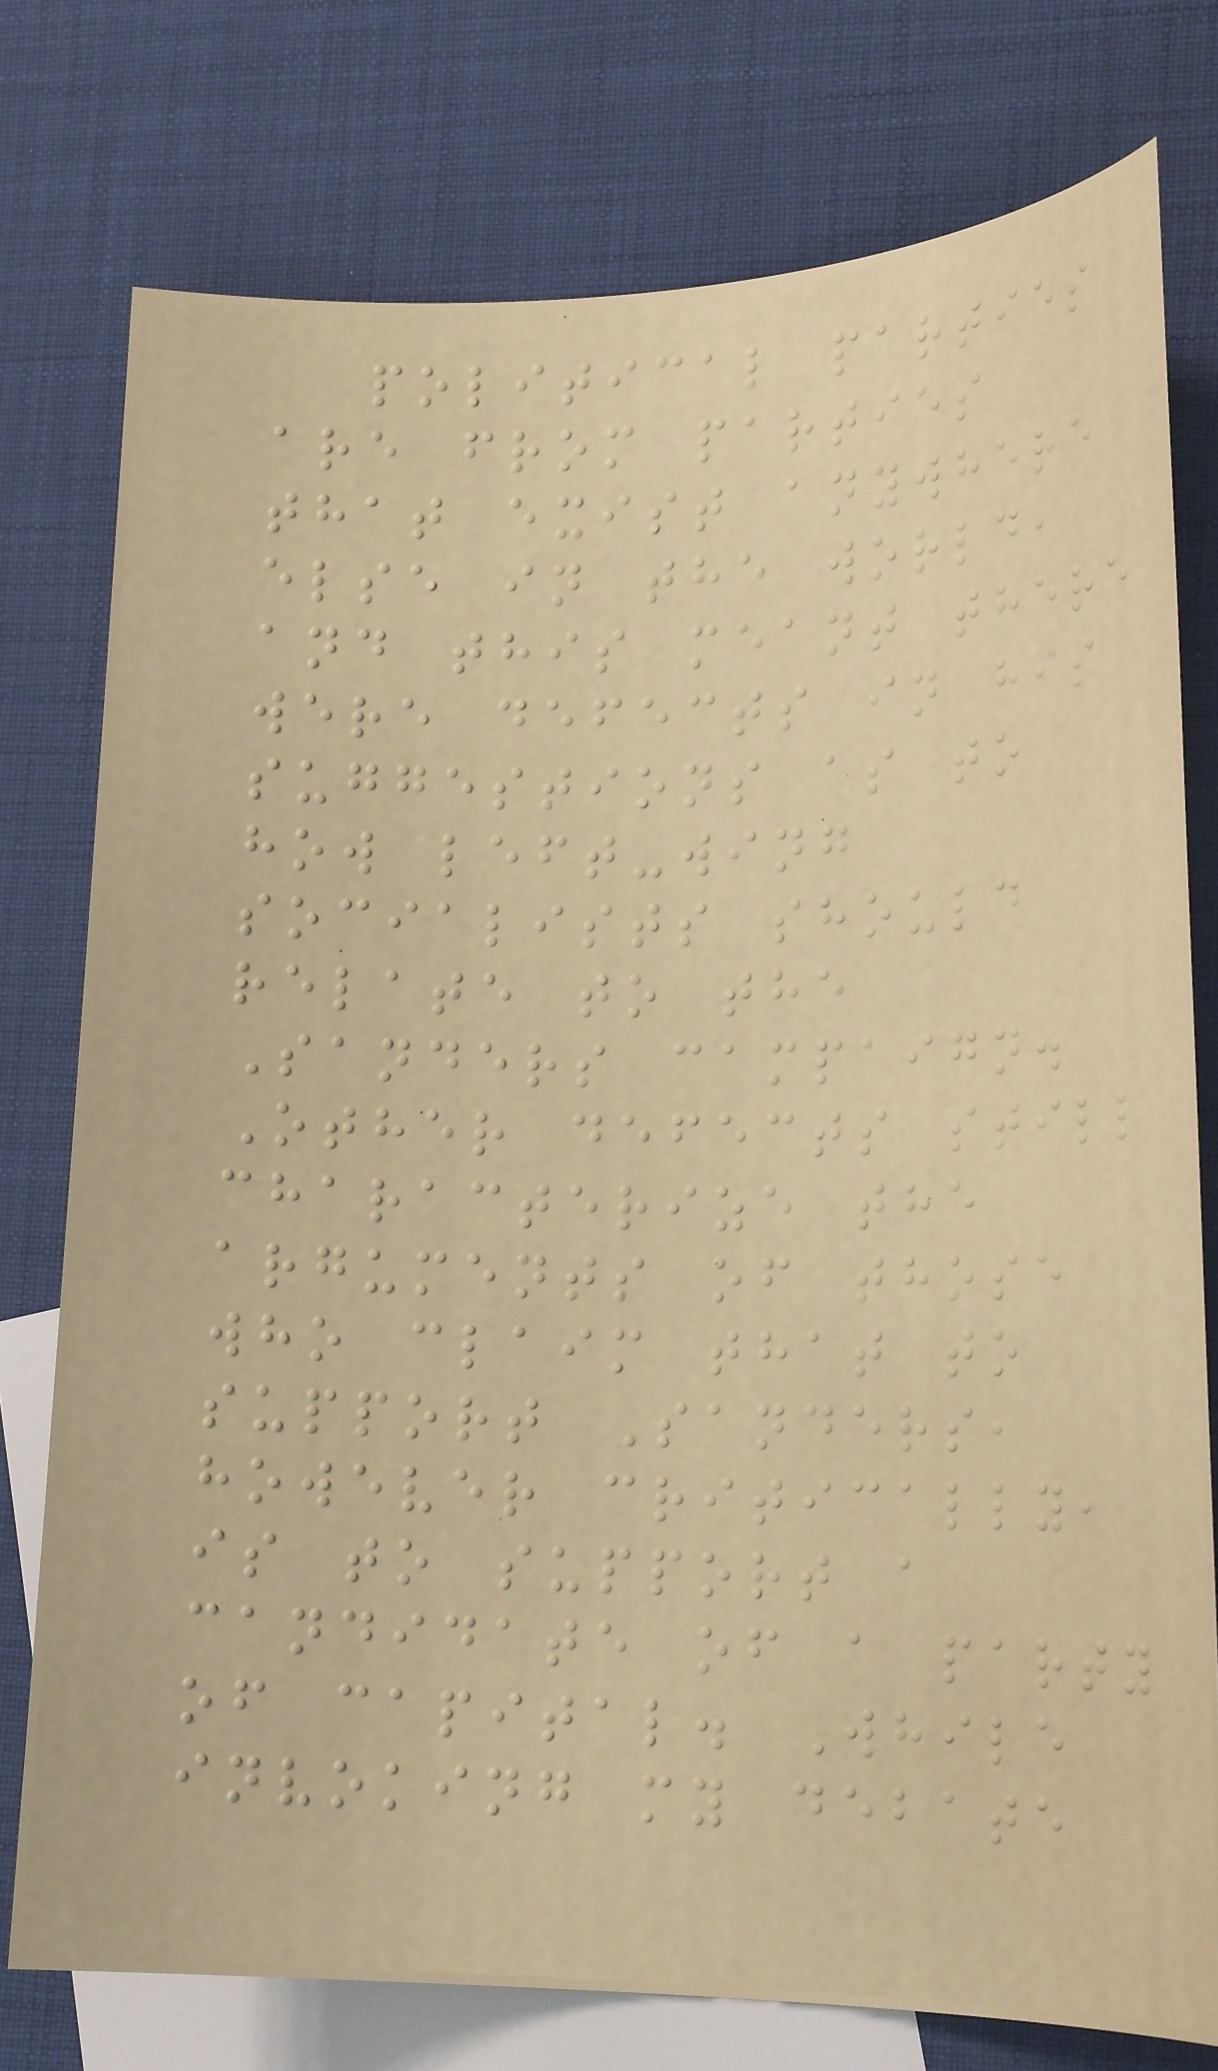political parties
are from parties
that exist anywhere
else in the world,
and this meant there
were defects in his
suggestions as to
how left-wing
socialists should
relate to the
Sanders campaign.
Other defects still
characterize the
arguments of those
who claim that to
support Sanders,
however critically,
is to support a
candidate of a party
of capital. While
invoking my debate
